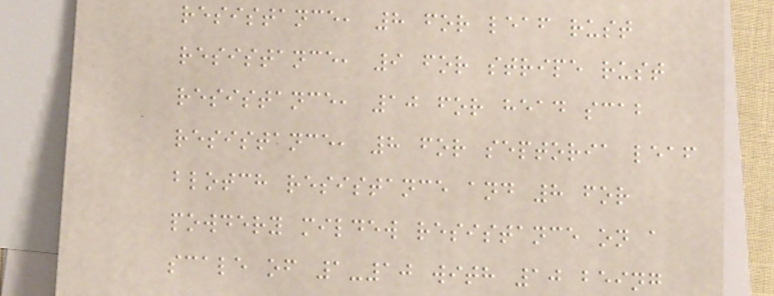resistance, 8 for leaf rust
resistance, 9 for stripe rust
resistance, 10 for head scab
resistance, 8 for septoria leaf
blotch resistance and 8 for
powdery mildew resistance on a
scale of 1-10 with 10 being
